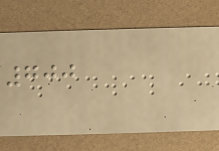700
